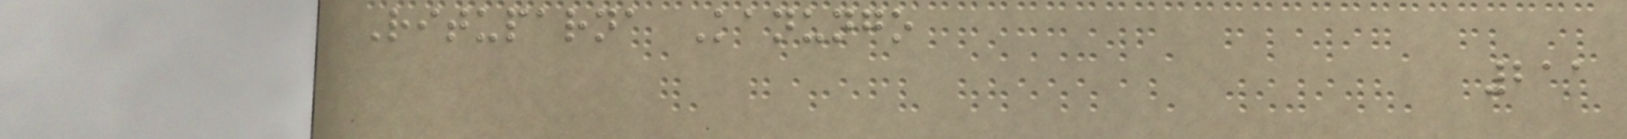Rituparna Kanungo
211
